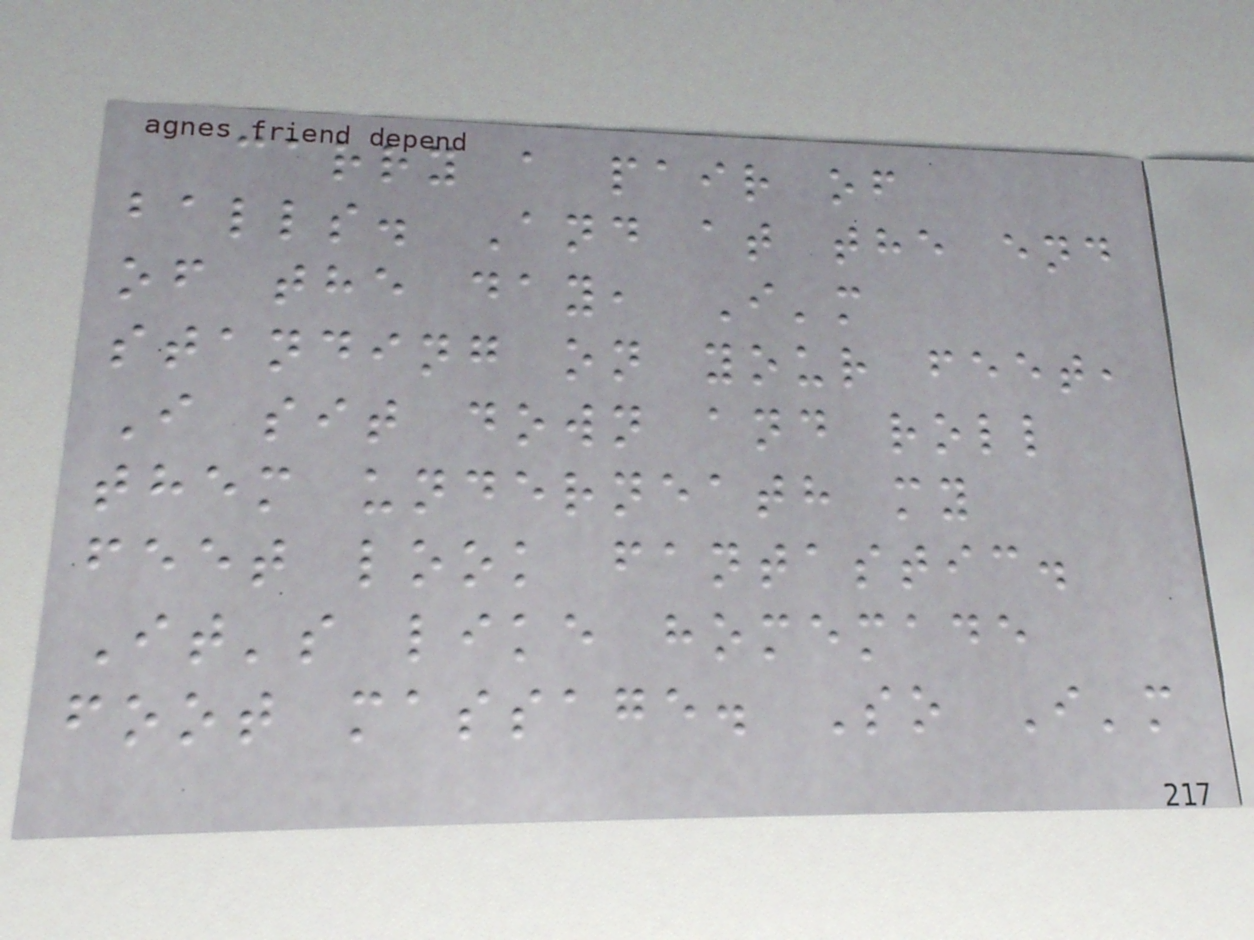carry a pair of
balls. And at the end
of the day, I'm
standing on your feet,
I sit down and roll
them underneath my
feet look fantastic.
It's like homemade
foot massage. So I'm
